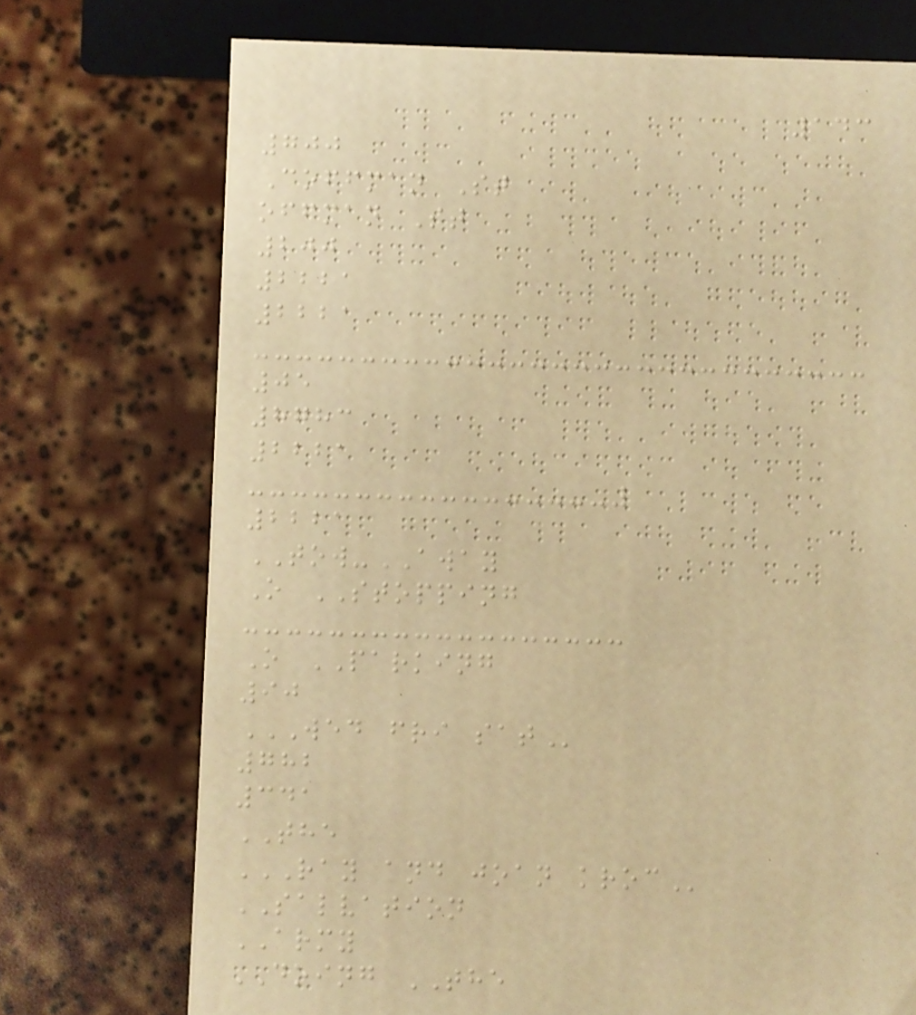143
700
Coffman St
offman St
200
2221
2221
05
8783
2221
2221
TOW-AWAY
O STOPPING
O PARKING
90
WED FRI SAT
782
341
THE
RAY AND JOAN KROC
SALVATION
ARMY
DOING THE
